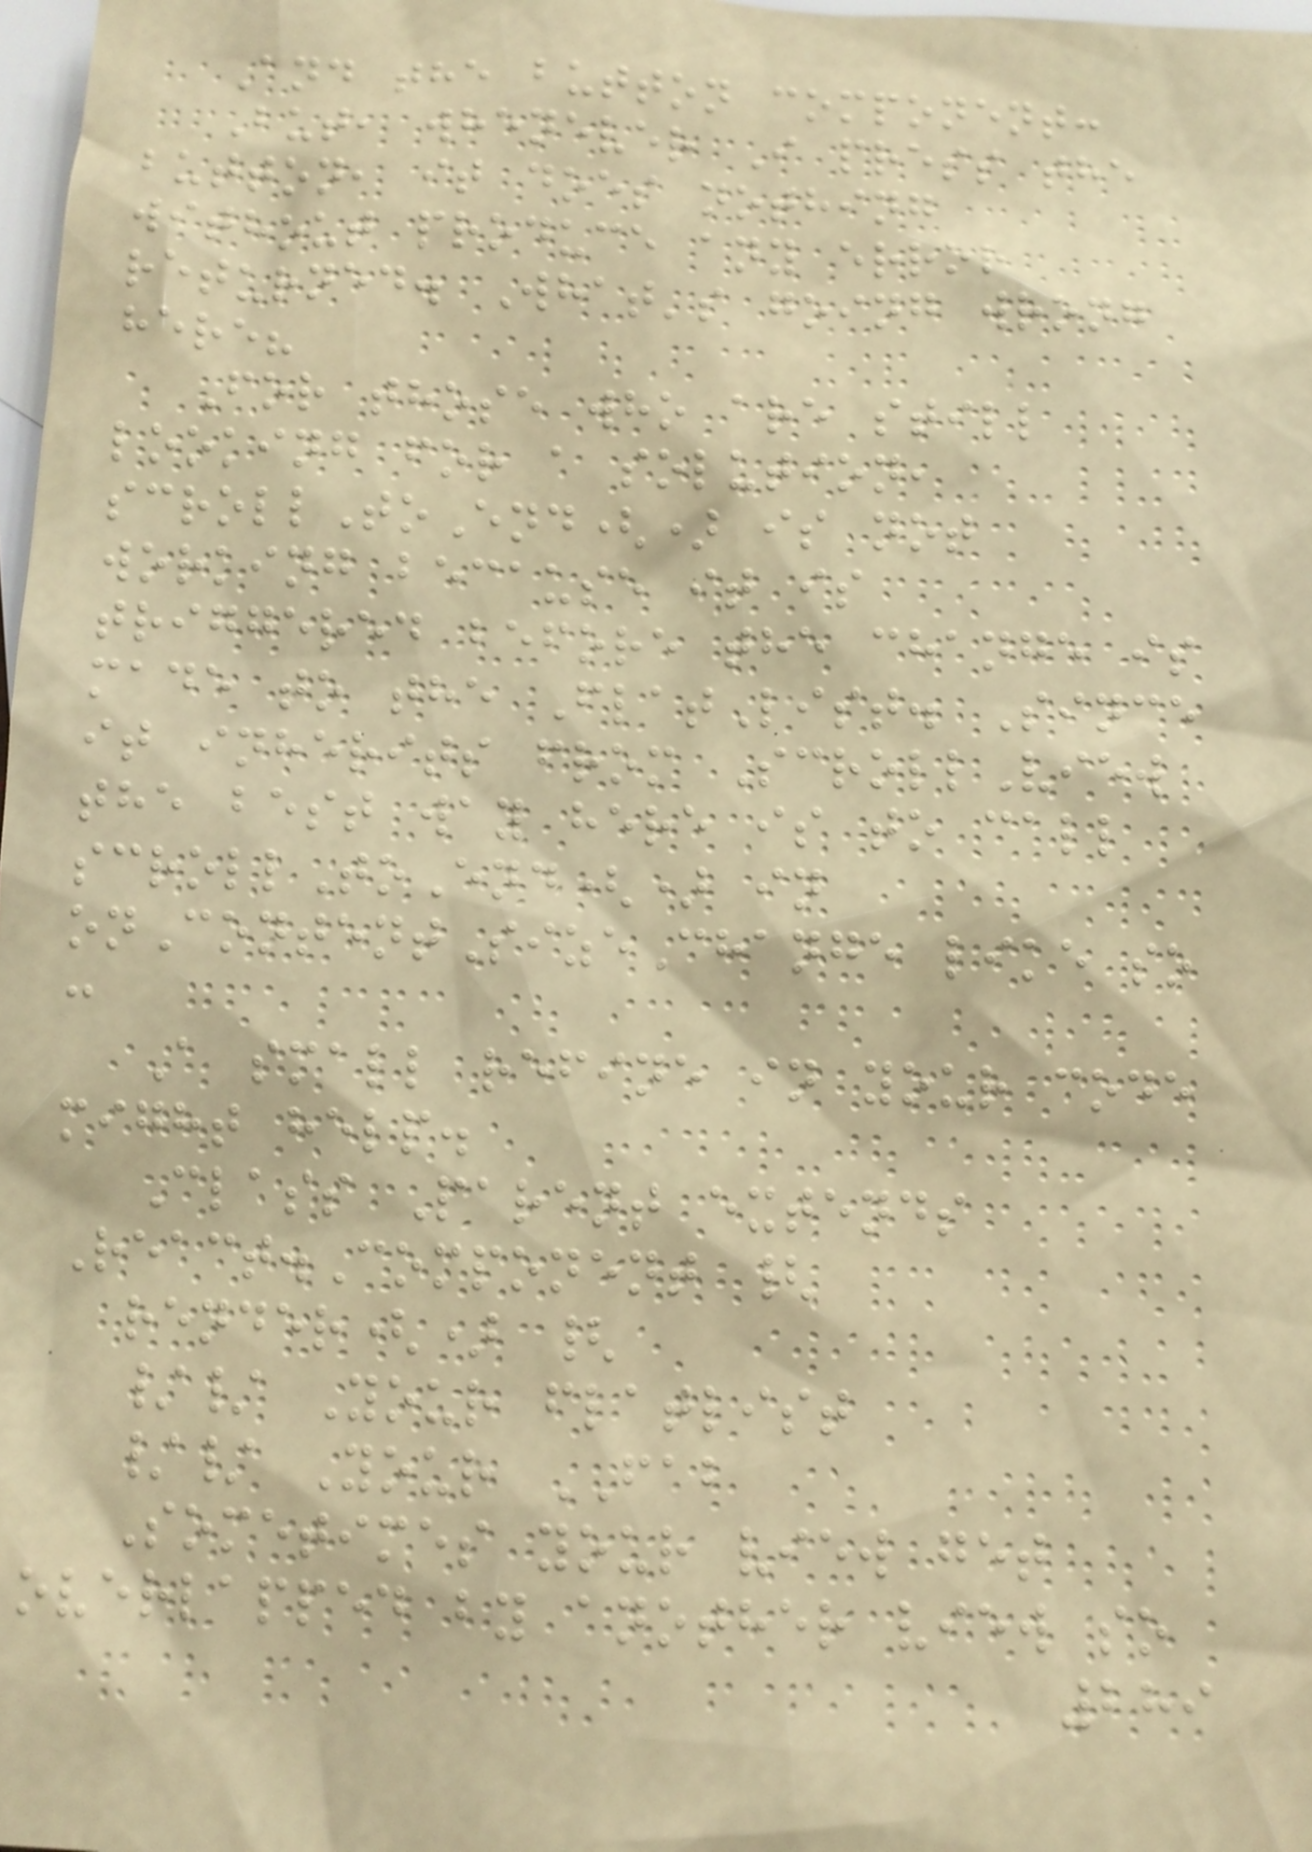And the button component:
But, whenever I press the
button, it does nothing
without produce any error
returned. What's going wrong
here?
For those who are still
looking for a solution,
scrollToEnd() is not
working because it is
triggered before the change is
made to the FlatList. Since
it inherits from ScrollView
the best way here is to call
scrollToEnd() in
onContentSizeChange like so
:
A small refine in your code
might help.
Class Parent extends
React.Component {
render() {
// Your flatlist
// Your FAB
Sometimes your view get
overlapped by another view so
289
